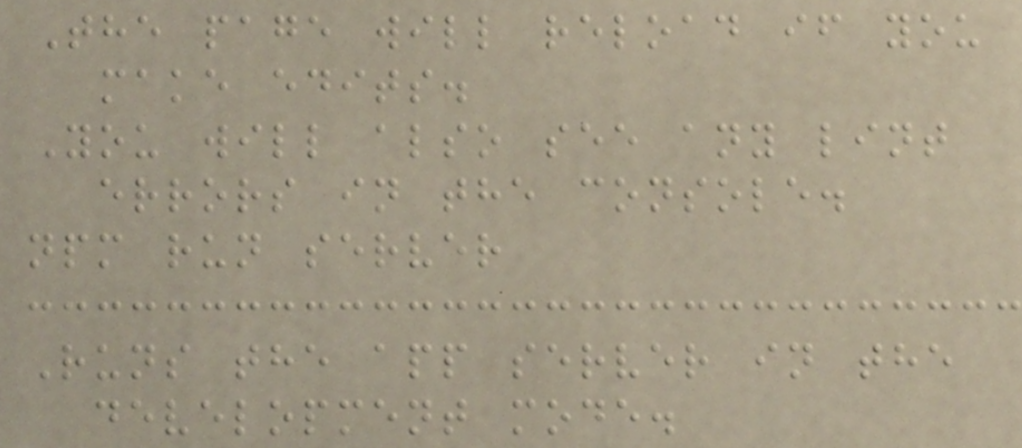The page will reload if you
make edits.
You will also see any lint
errors in the console.
npm run server
Runs the app server in the
development mode.
